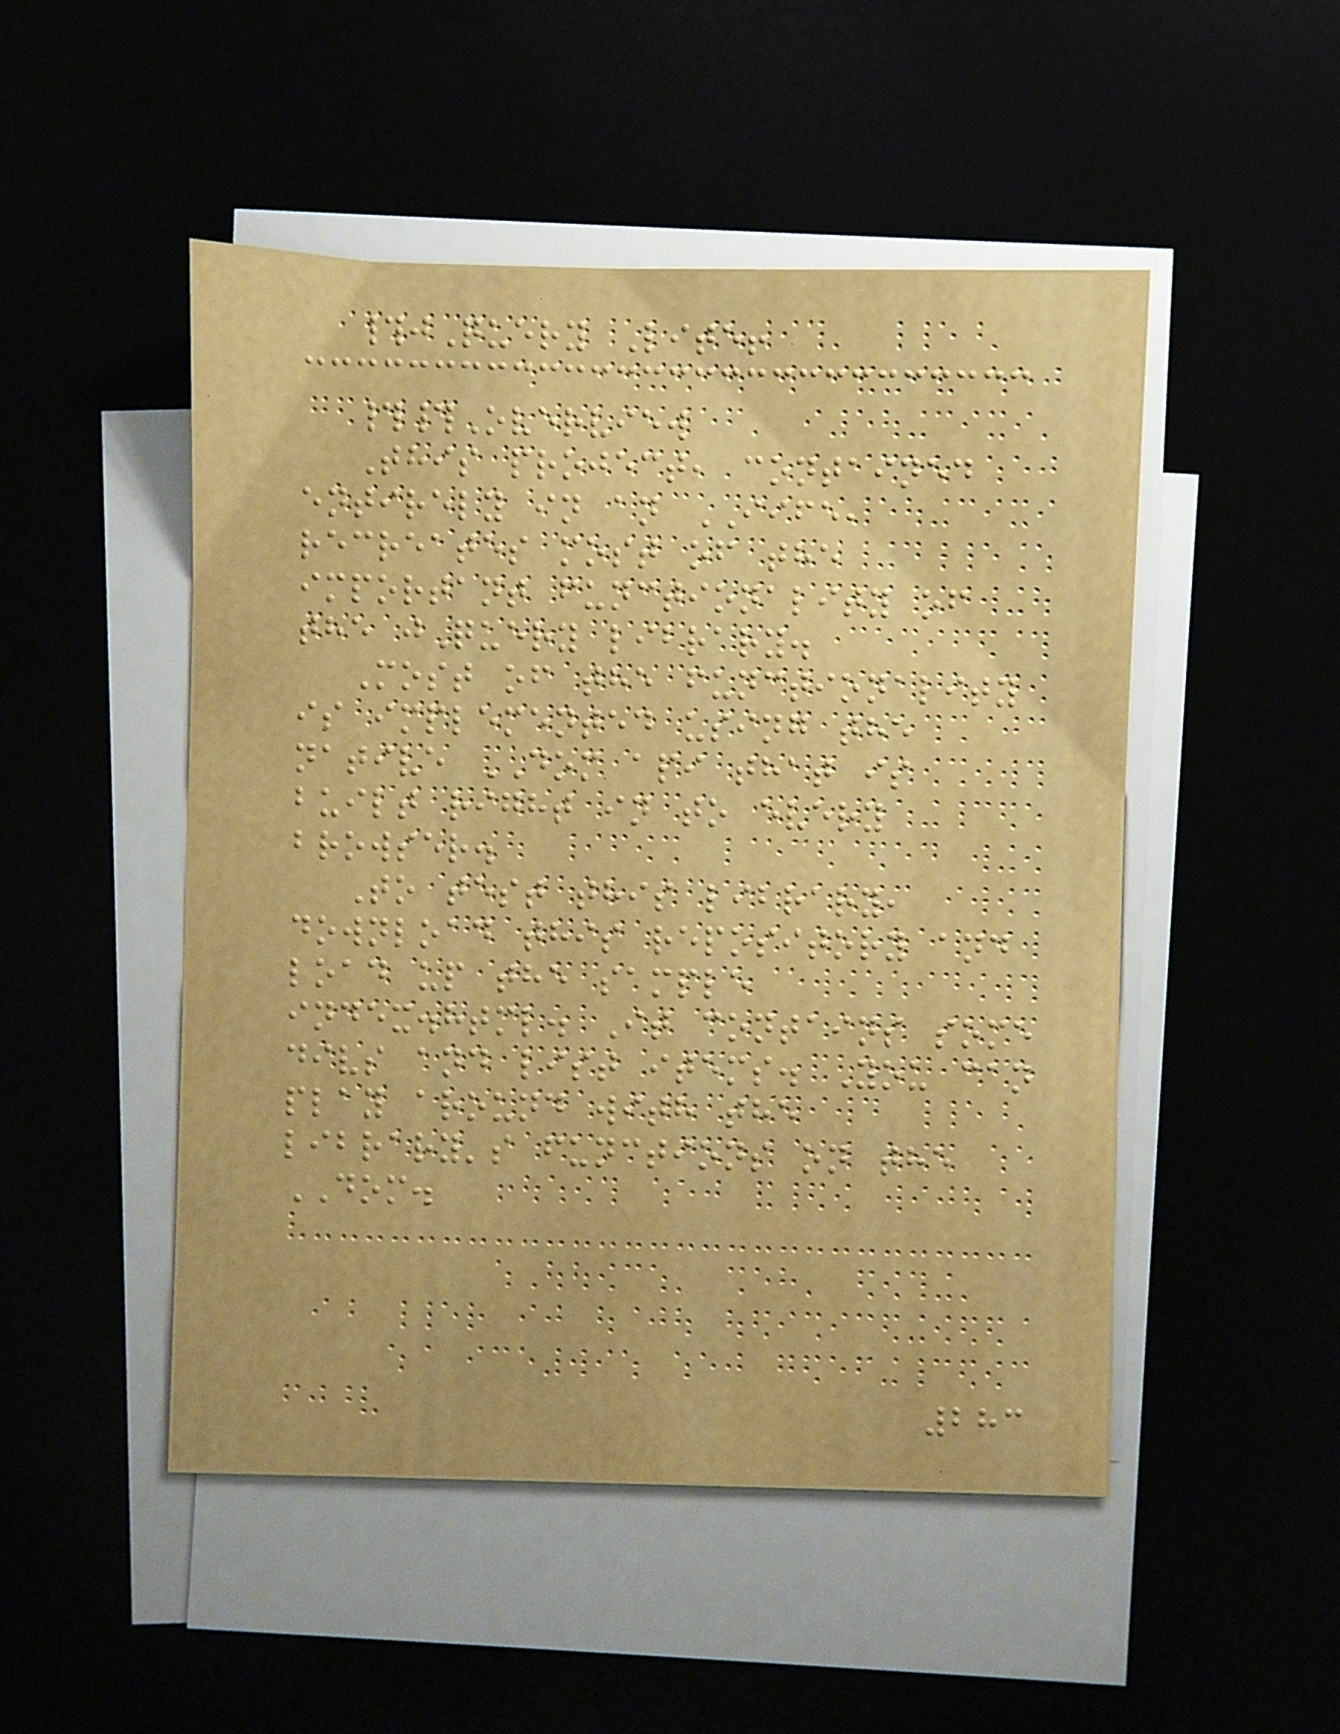#jQuery Lite!
##Overview
This project, contained
entirely in an IIFE,
recreates most of the
important functionality of
the jQuery library.
Most of the functionality
is implemented using the
native DOM api that is
built right in to every
browser.
To test this library,
download this repository and
load up the sample
index.html. It contains some
divs and list items. You can
play around with the
library's functions on the
DOM.
283
